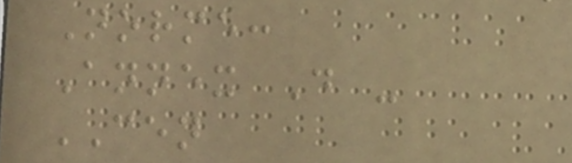Norme:
Annex D -
CEN
